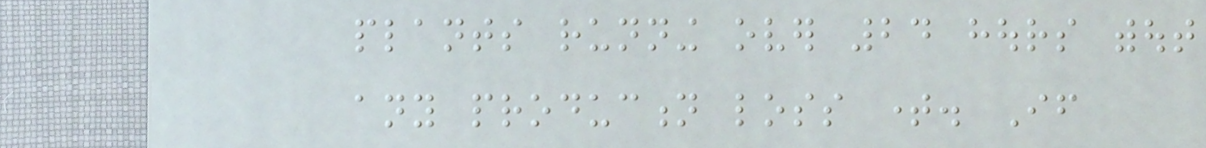plants running over 24 hours without
any production loss time. If
